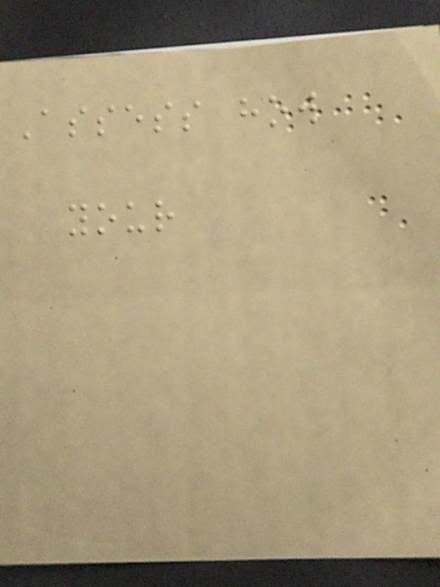Assess how
your
